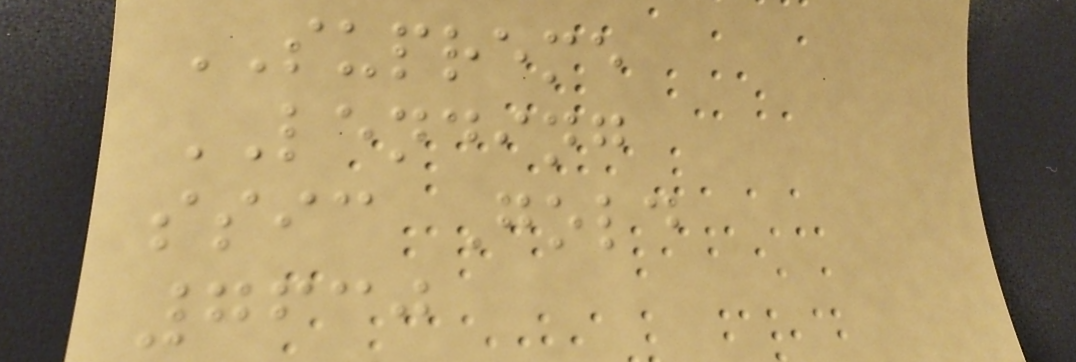SUPREME
LENDING
ssic Gold
7630
